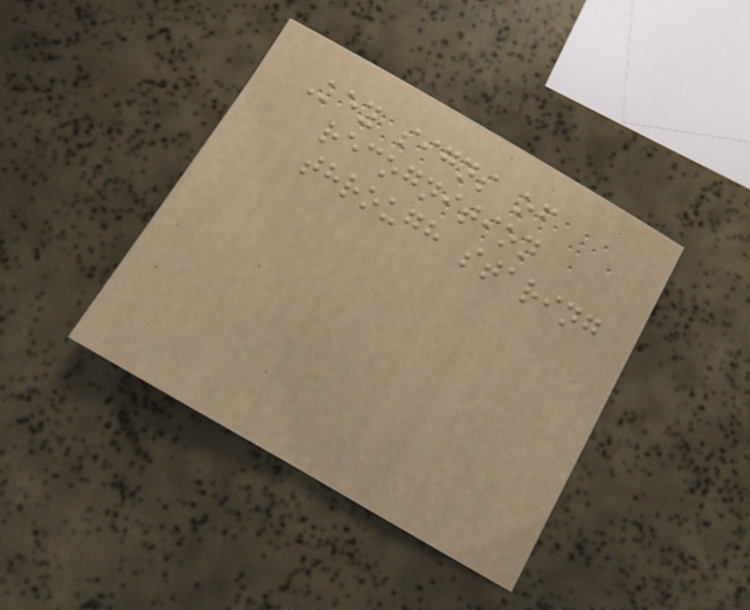Key signs of
recognition
through staring
